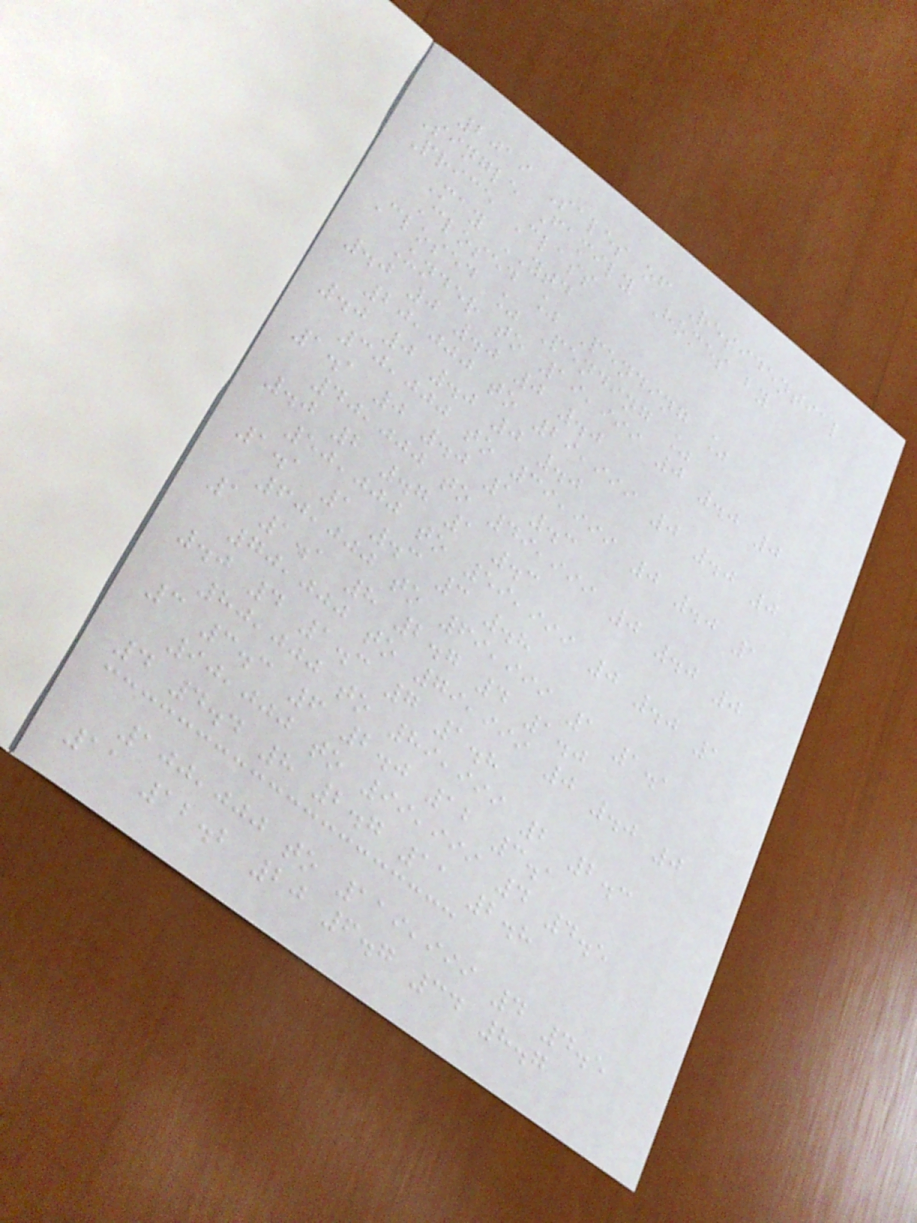2019 Sales of Residential
Single Family Homes by
Price Class
May YTD
Closed % Pending %
Closed % Pending %
Under to 19,999 0 .0 0
.0 0 .0 0 .0
20,000 to 29,999 0 .0 0
.0 0 .0 0 .0
30,000 to 39,999 0 .0 1
1.1 0 .0 1 .3
40,000 to 49,999 0 .0 0
.0 2 .7 1 .3
50,000 to 59,999 0 .0 1
1.1 1 .3 3 .8
60,000 to 69,999 1 1.1
1 1.1 8 2.7 4 1.0
70,000 to 79,999 0 .0 0
.0 4 1.3 7 1.8
80,000 to 89,999 2 2.3
3 3.3 6 2.0 12 3.1
90,000 to 99,999 4 4.5
4 4.4 8 2.7 11 2.8
100,000 to 119,999 4 4.5
11 12.2 20 6.7 34 8.7
